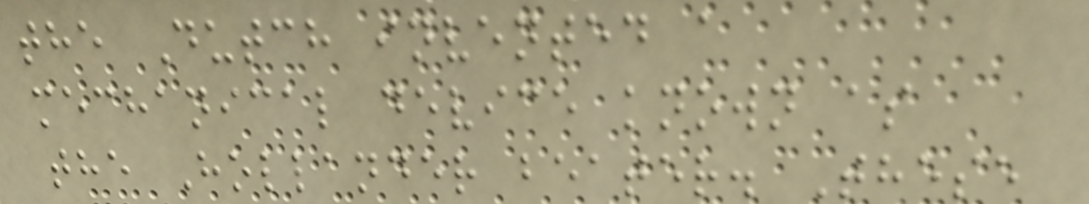the Dutch invented a
mechanical device known as
the Hollander beater. These
